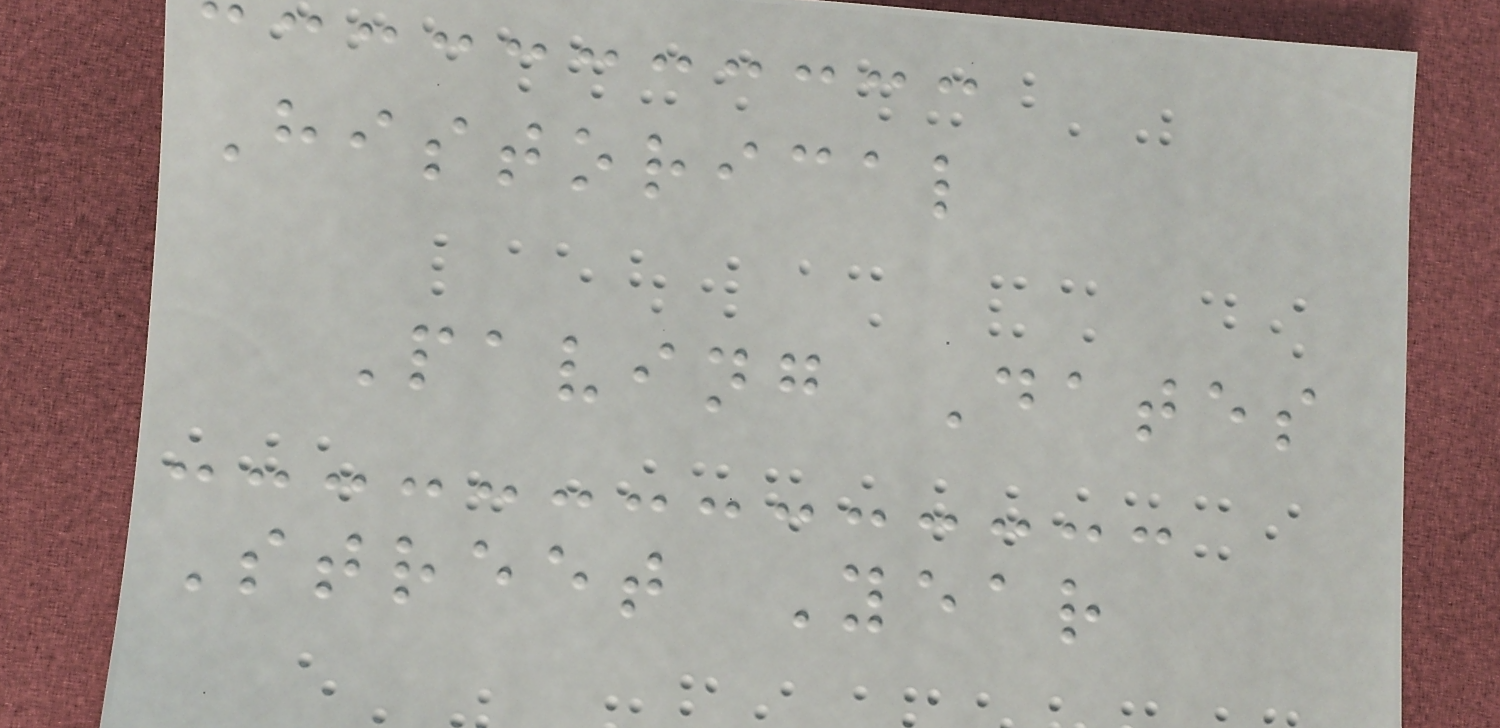Historical
Paving Dates
Street Year
